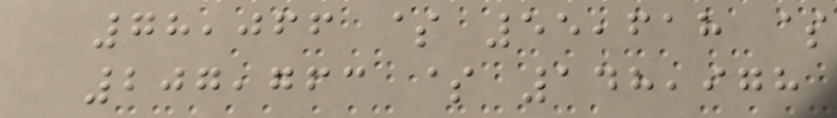78,066 $ 55,618 $
207,763 $ 148,978
